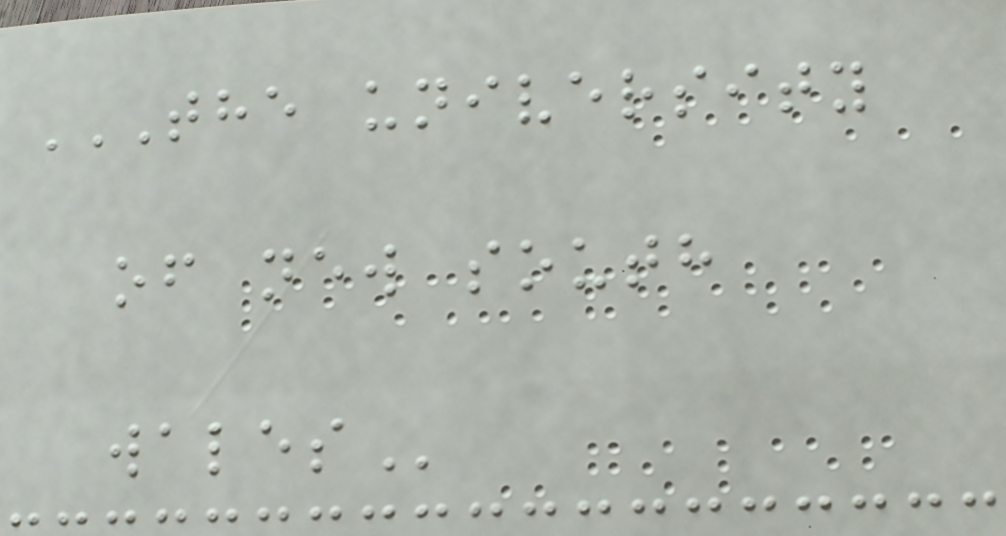THE UNIVERSITY
OF NEW SOUTH
WALES
